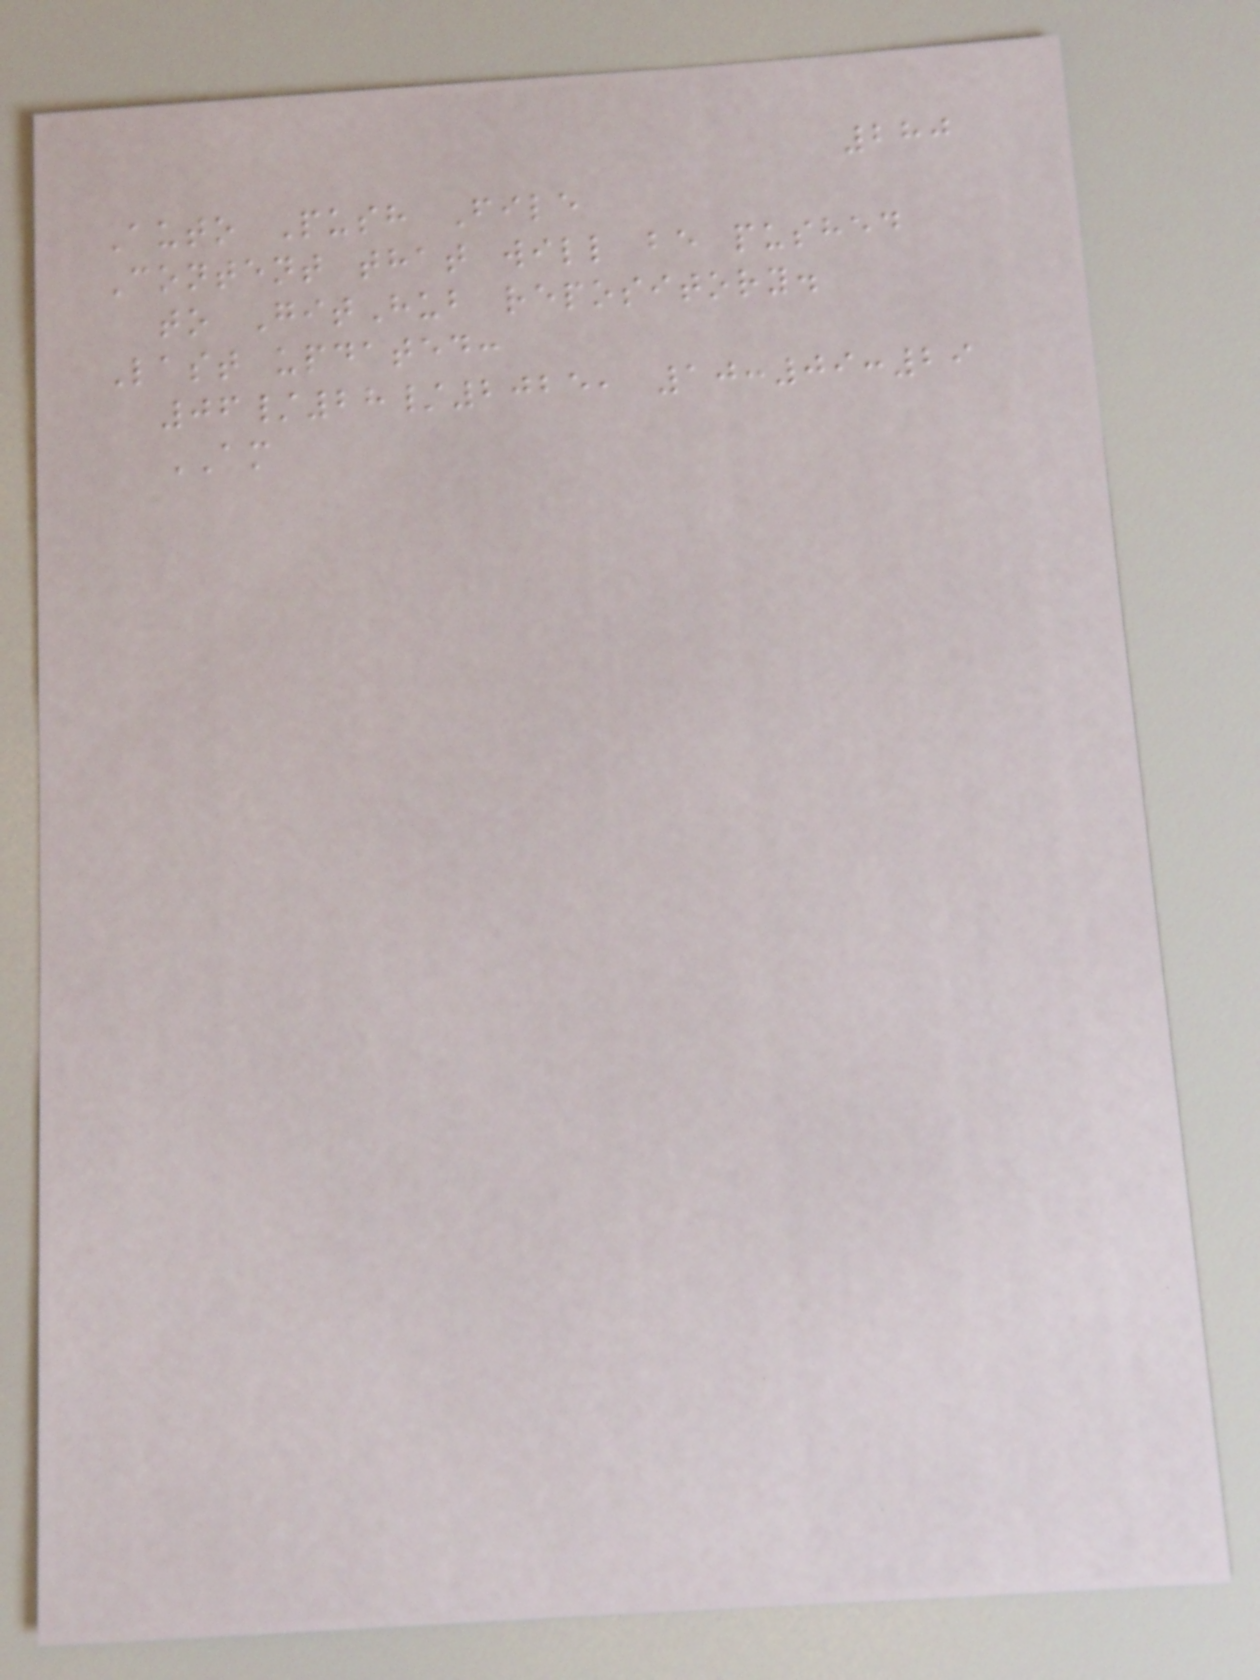280
Auto Push File
Content that will be pushed
to GitHub repository.
Last updated:
06/28/2025, 10:09:29
AM
